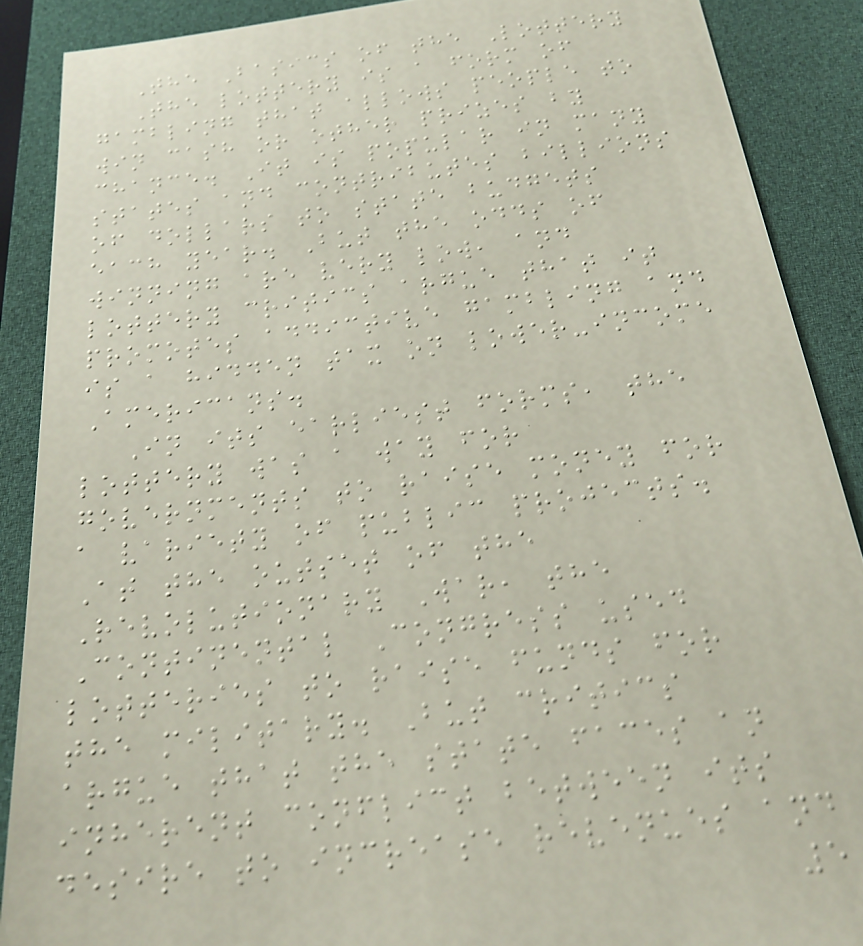The Basics of the Lottery
The lottery is a form of
gambling that allows people to
win cash or other prizes by
chance. It is popular in many
states and contributes billions
of dollars to state budgets
each year. But the odds of
winning are very low, and
lottery critics argue that it
promotes addictive gambling and
is a hidden tax on lower-income
Americans.
In its earliest forms, the
lottery was a way for
governments to raise money for
a variety of public projects.
At the outset of the
Revolutionary War, the
Continental Congress used
lotteries to raise funds for
the military. But critics
argue that the state faces an
inherent conflict between its
desire to increase revenues and
5
